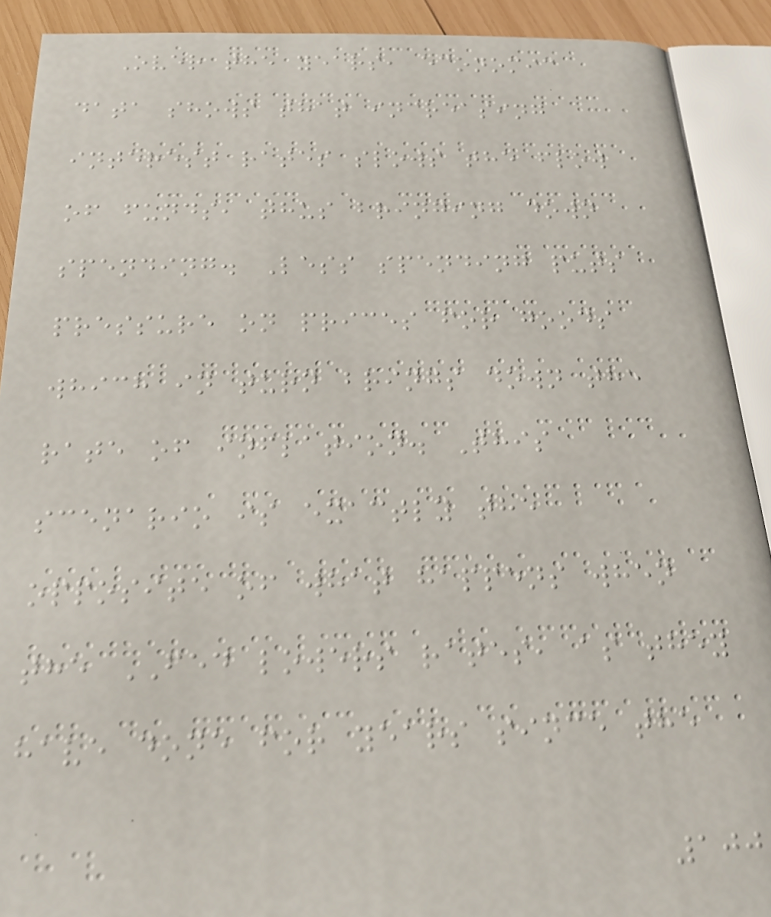Over the years, economic
data shows that increasing
interest rates slows the flow
of funds, thus bringing down
spending. Less spending puts
pressure on prices for goods
which in turn brings down the
rate of inflation. This
scenario is exactly the
opposite of what happens when
the FED lowers rates, as they
have done for years since the
100
